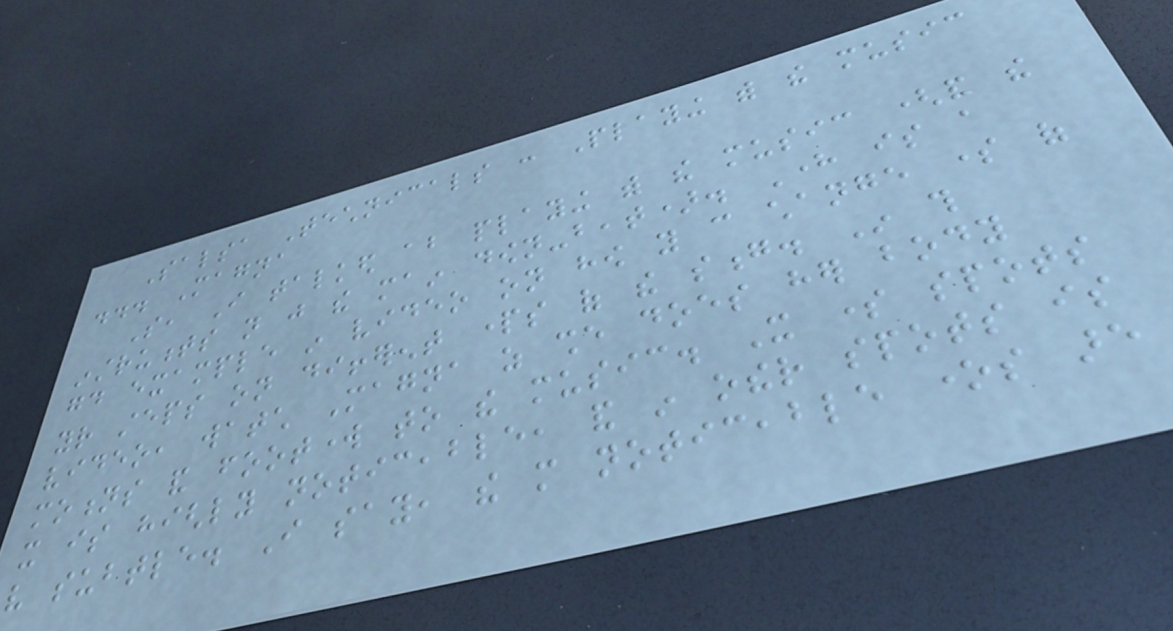Salsa Technicals : Playing with the music
... Magna
So, I talked about playing with the music (and the
instruments not just the main down-beat). Here is a
good example in video on how you can change some of
your steps on different parts of the song. In this
video, watch Magna as she does her body
motions and footwork to the music. It some spots
it is highly noticeable, and in other spots is
very subtle. I say, the more noticeable ones are
